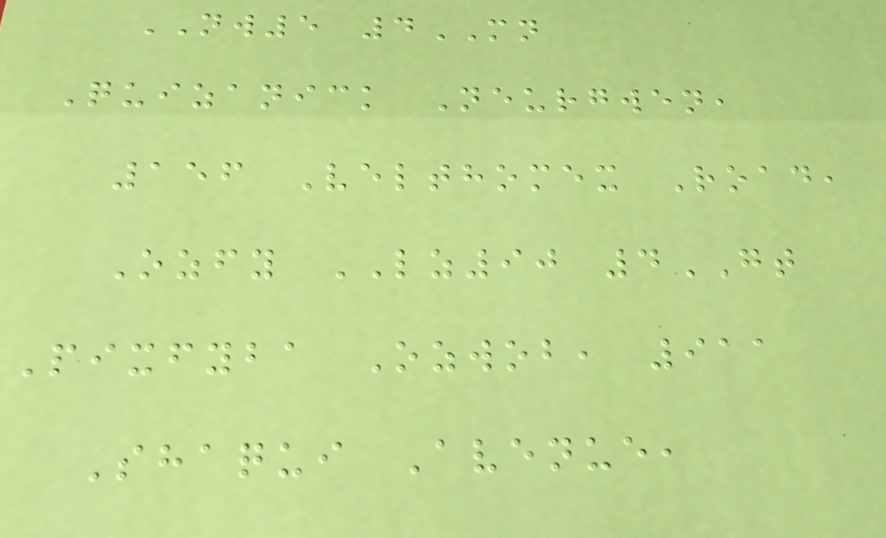NW5 4MN
Quizanick Neurgwen,
156 Velthomex Road,
Ozfy LZ90 4GT
Pixfyba Ozwob, 911
Shaqui Avenue,
